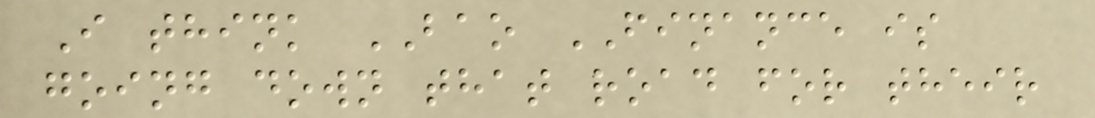I think BAO FINANCE is
going down that road for their
